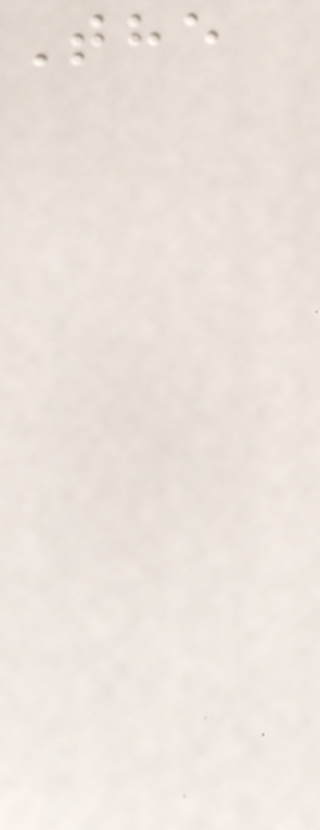The
